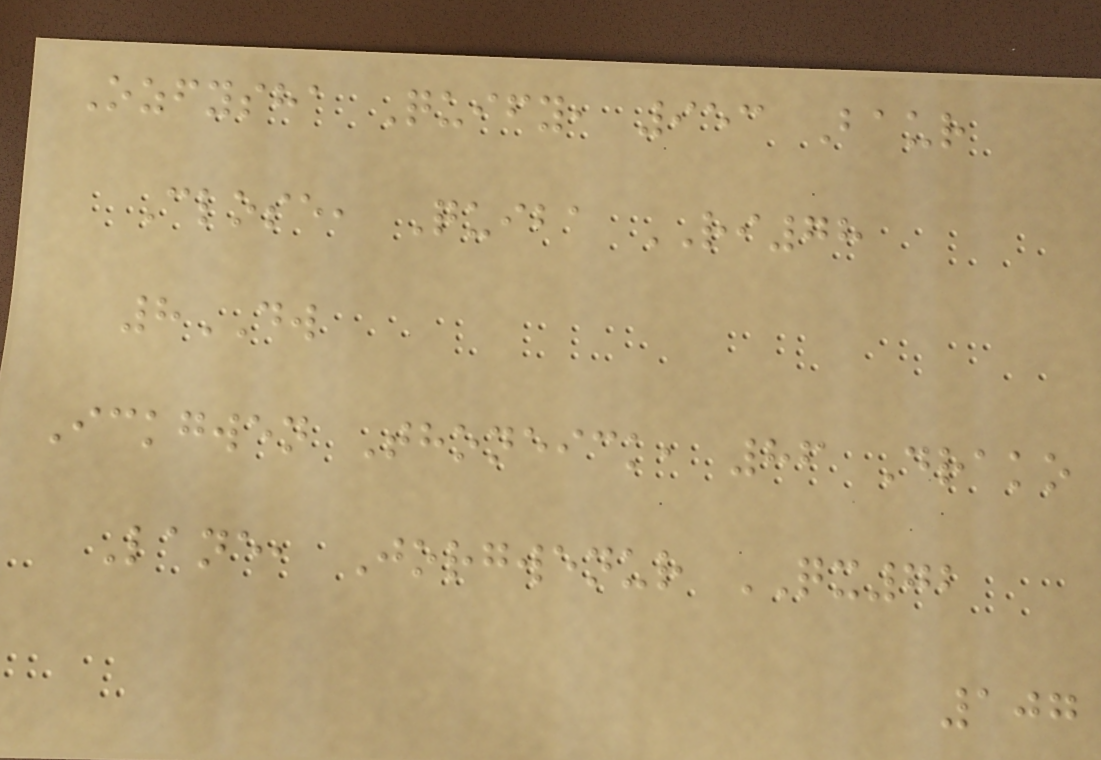Ozfysha Quify, 953 Baur
Close, Quiba RI78
8DW
Ickgwen Thoneick, 86 Drako
Lane, Jorgwenur QX72
107
